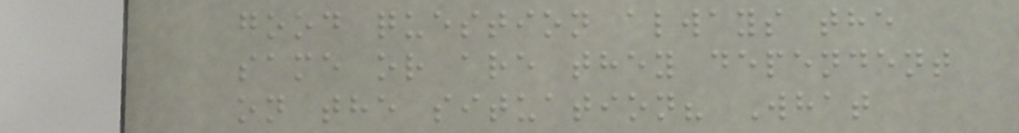good question always the
same or are they dependent
on the situation? What
